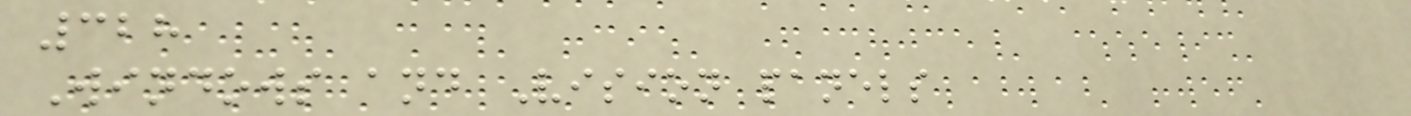328
Windows and Vision panels
